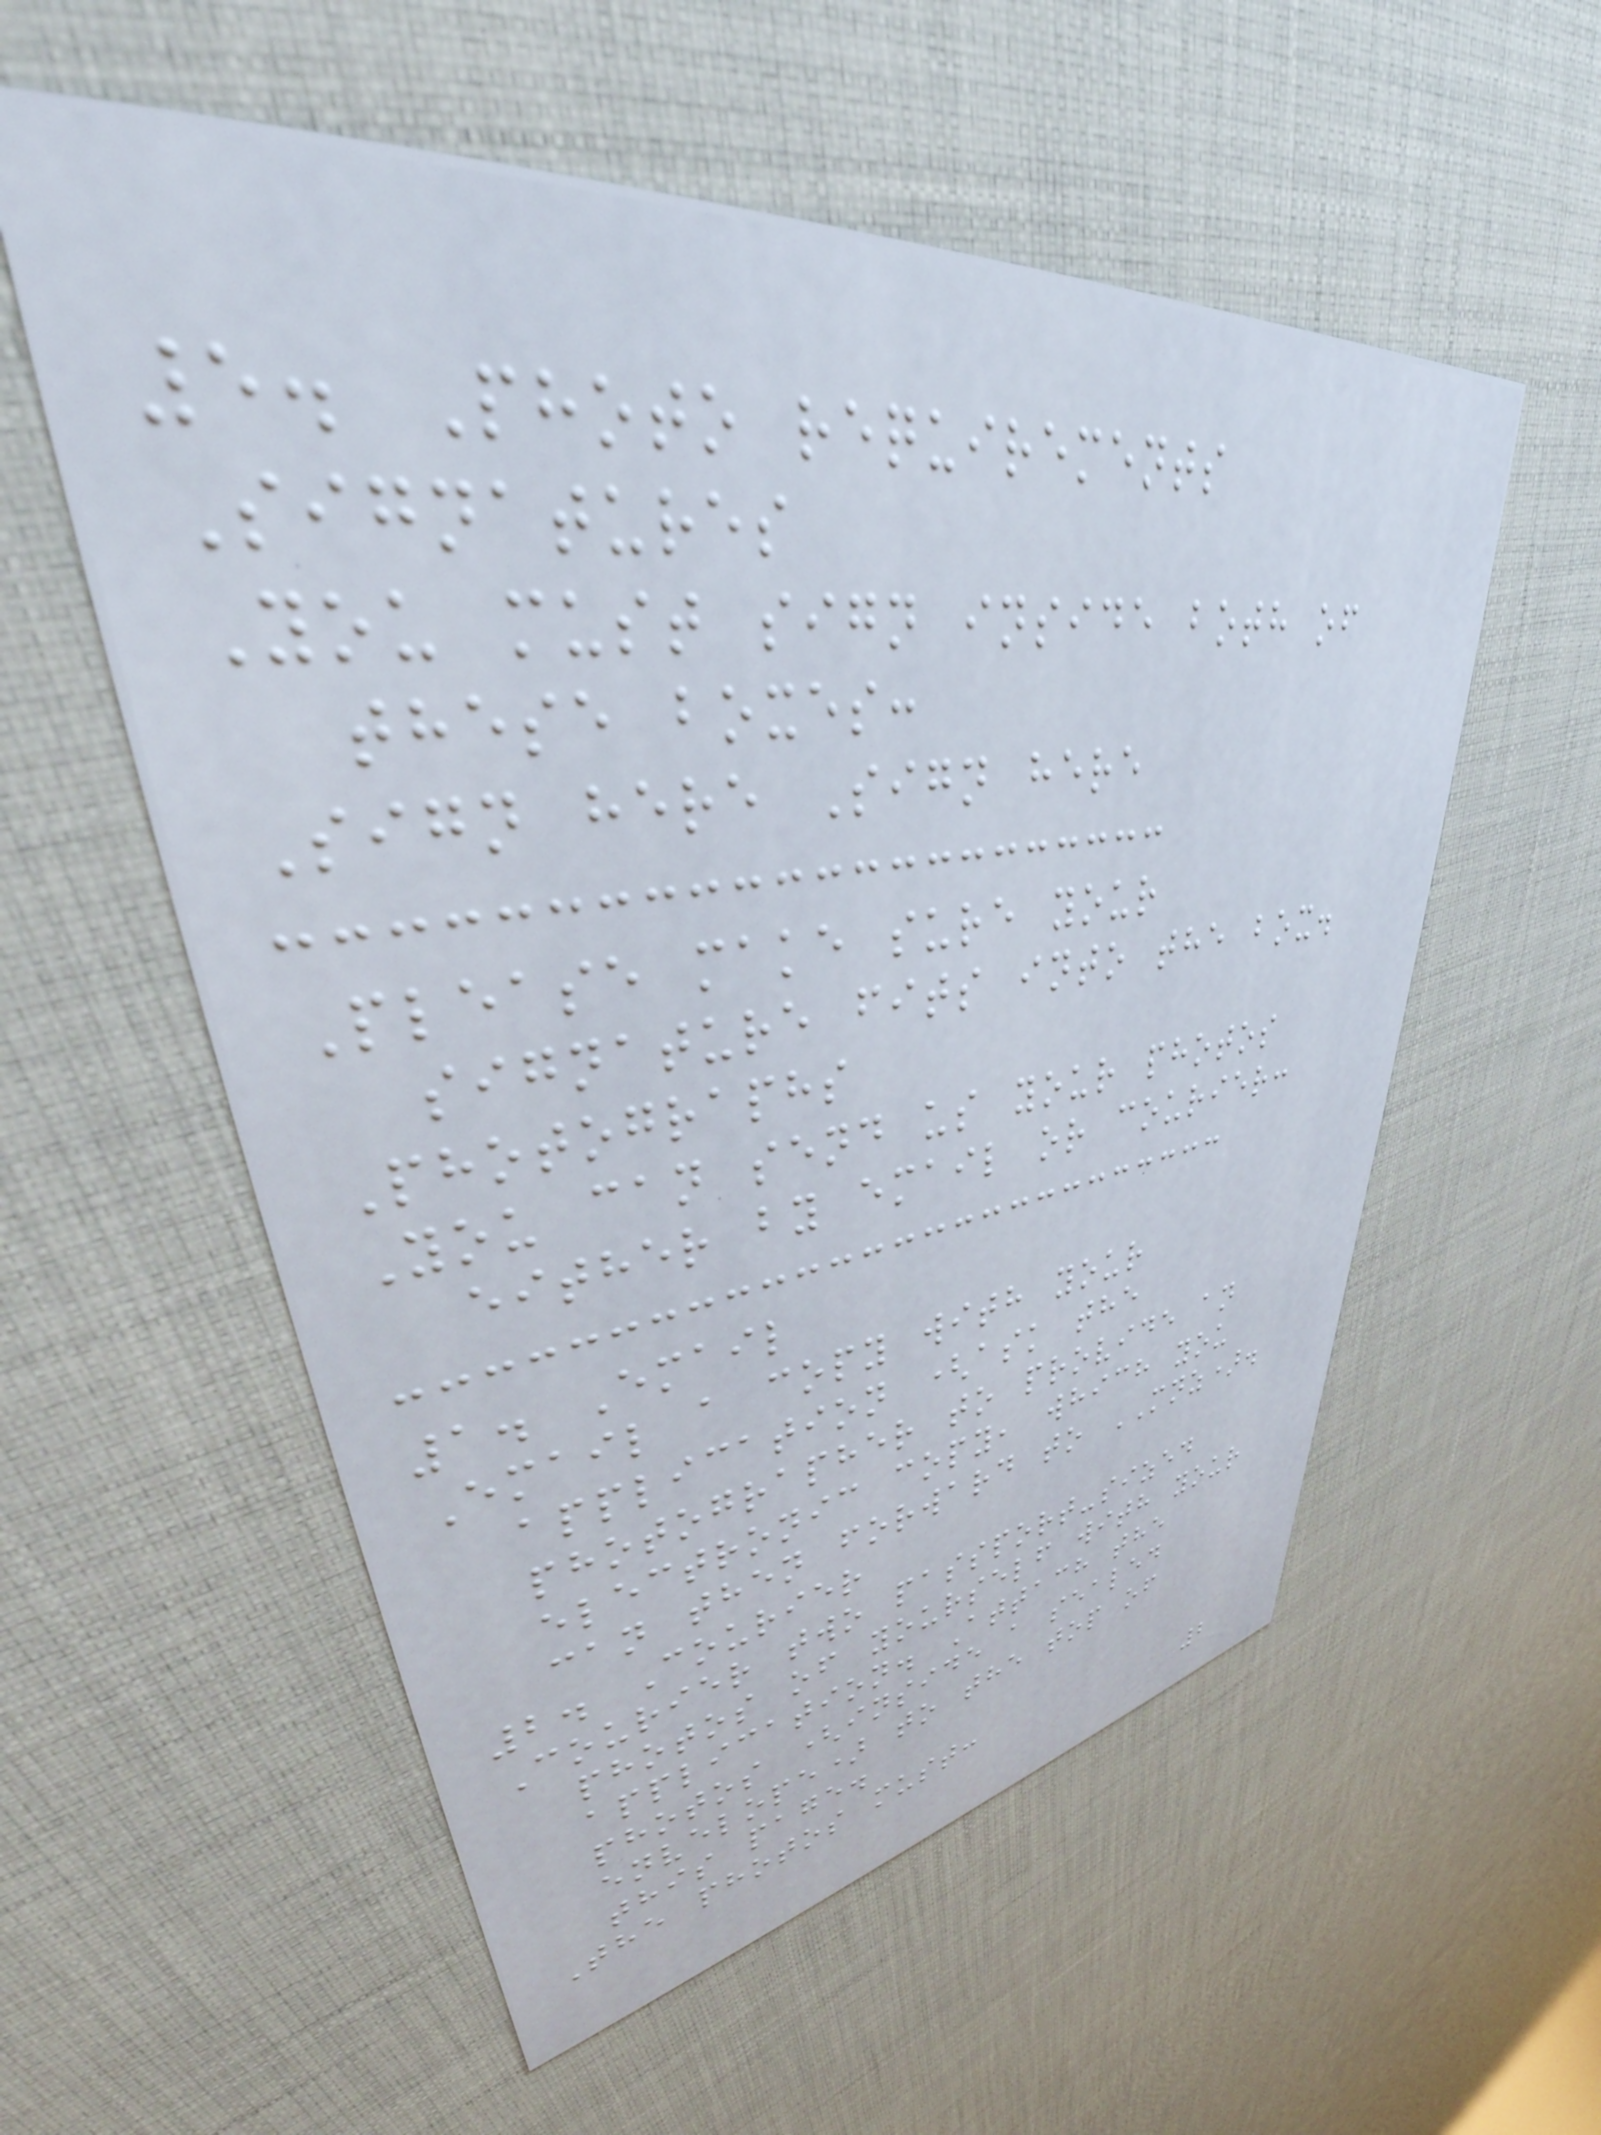5. Photo requirements
Signatures
You must sign inside both of
these boxes:
Sign here Sign here
Please make sure your
signature fits into the box.
Photographs
You can send us your photos
either by email or courier:
1. Email
Email a copy with your
application (ask the
photographer to provide an
electronic copy, which you
can then forward to MNZ).
2. Courier
Courier two passport-sized
photos of yourself with your
application. Attach the
photos (inside a sealed
envelope) to the top of
this page.
The photos must:
2
